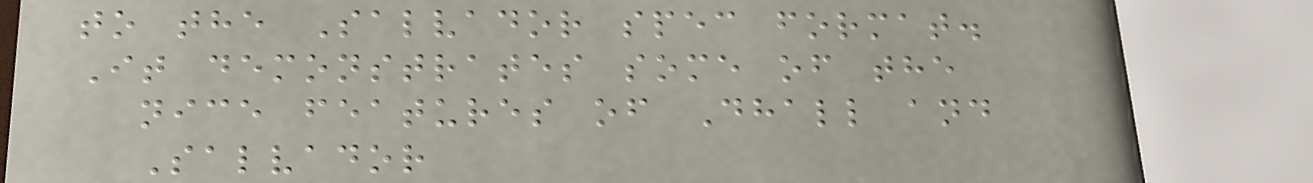to the Salvador spec format.
It demonstrates some of the
nice features of Dhall and
Salvador
